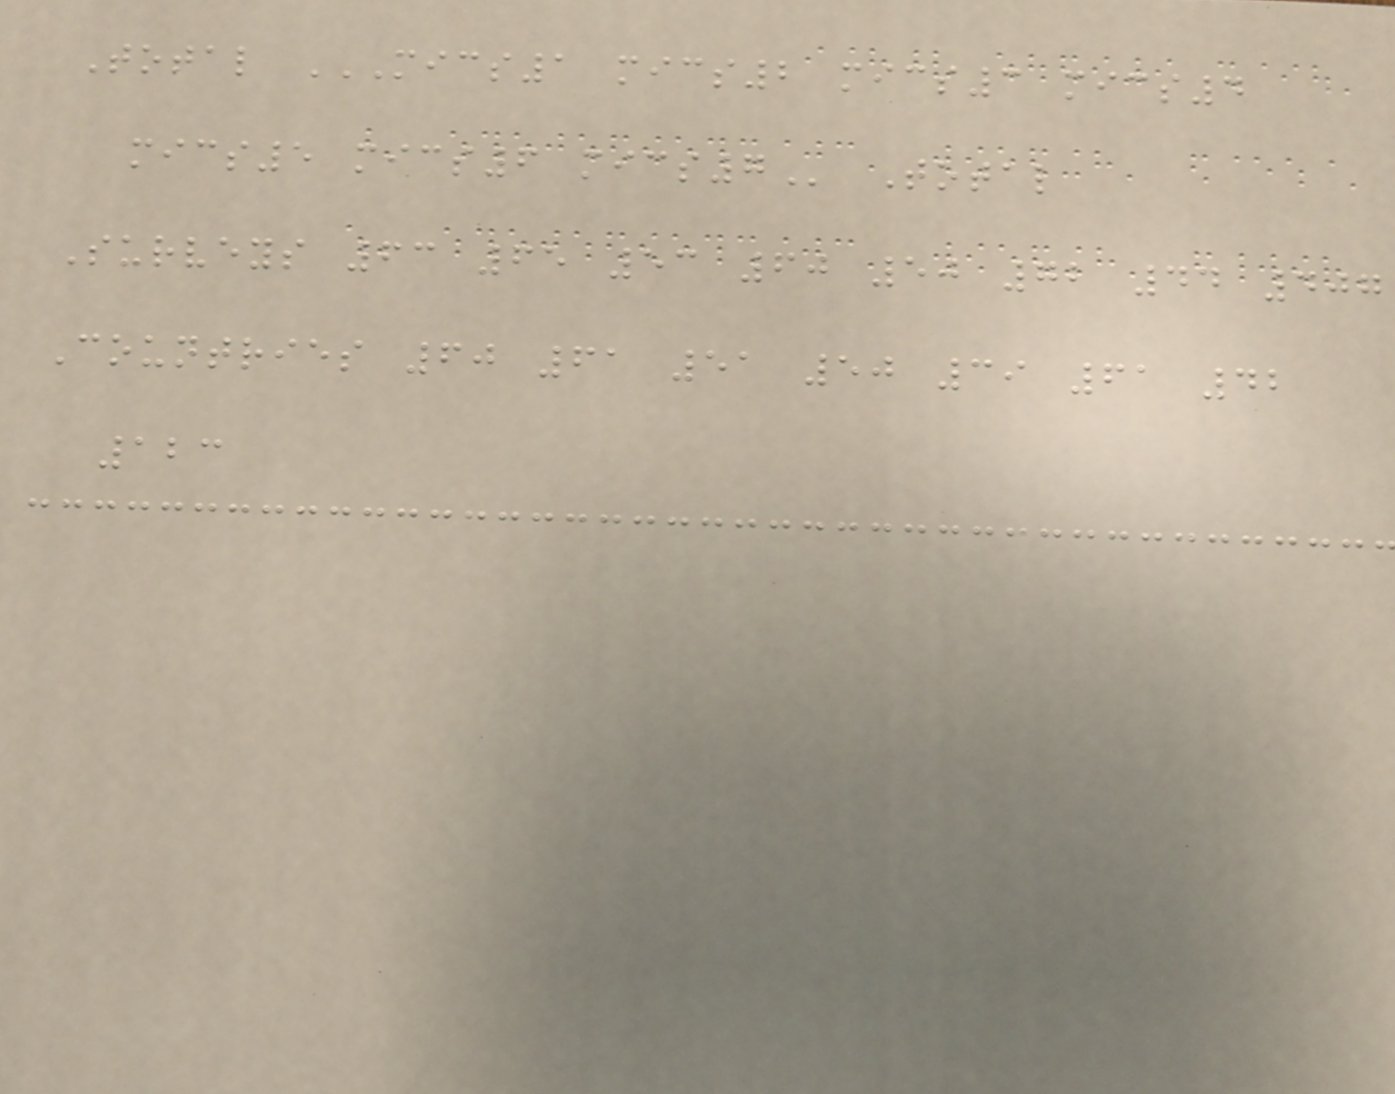Total MICS1 MICS2 MICS3 MICS4
MICS5 MICS6 MICS7 Total
Surveys 63 65 53 60 50 72 44 407
Countries 60 61 51 50 39 61 42
123
